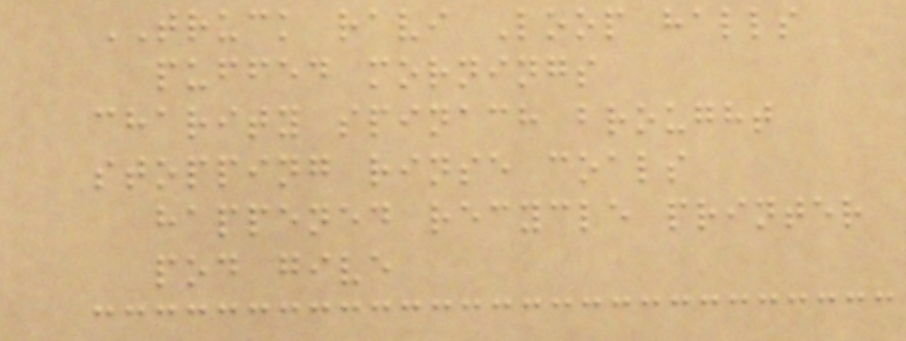TRUCK ravi Loop halls
puffed mornings
charity spinach brought
stopping rinse coals
happened recycle printer
pod give
